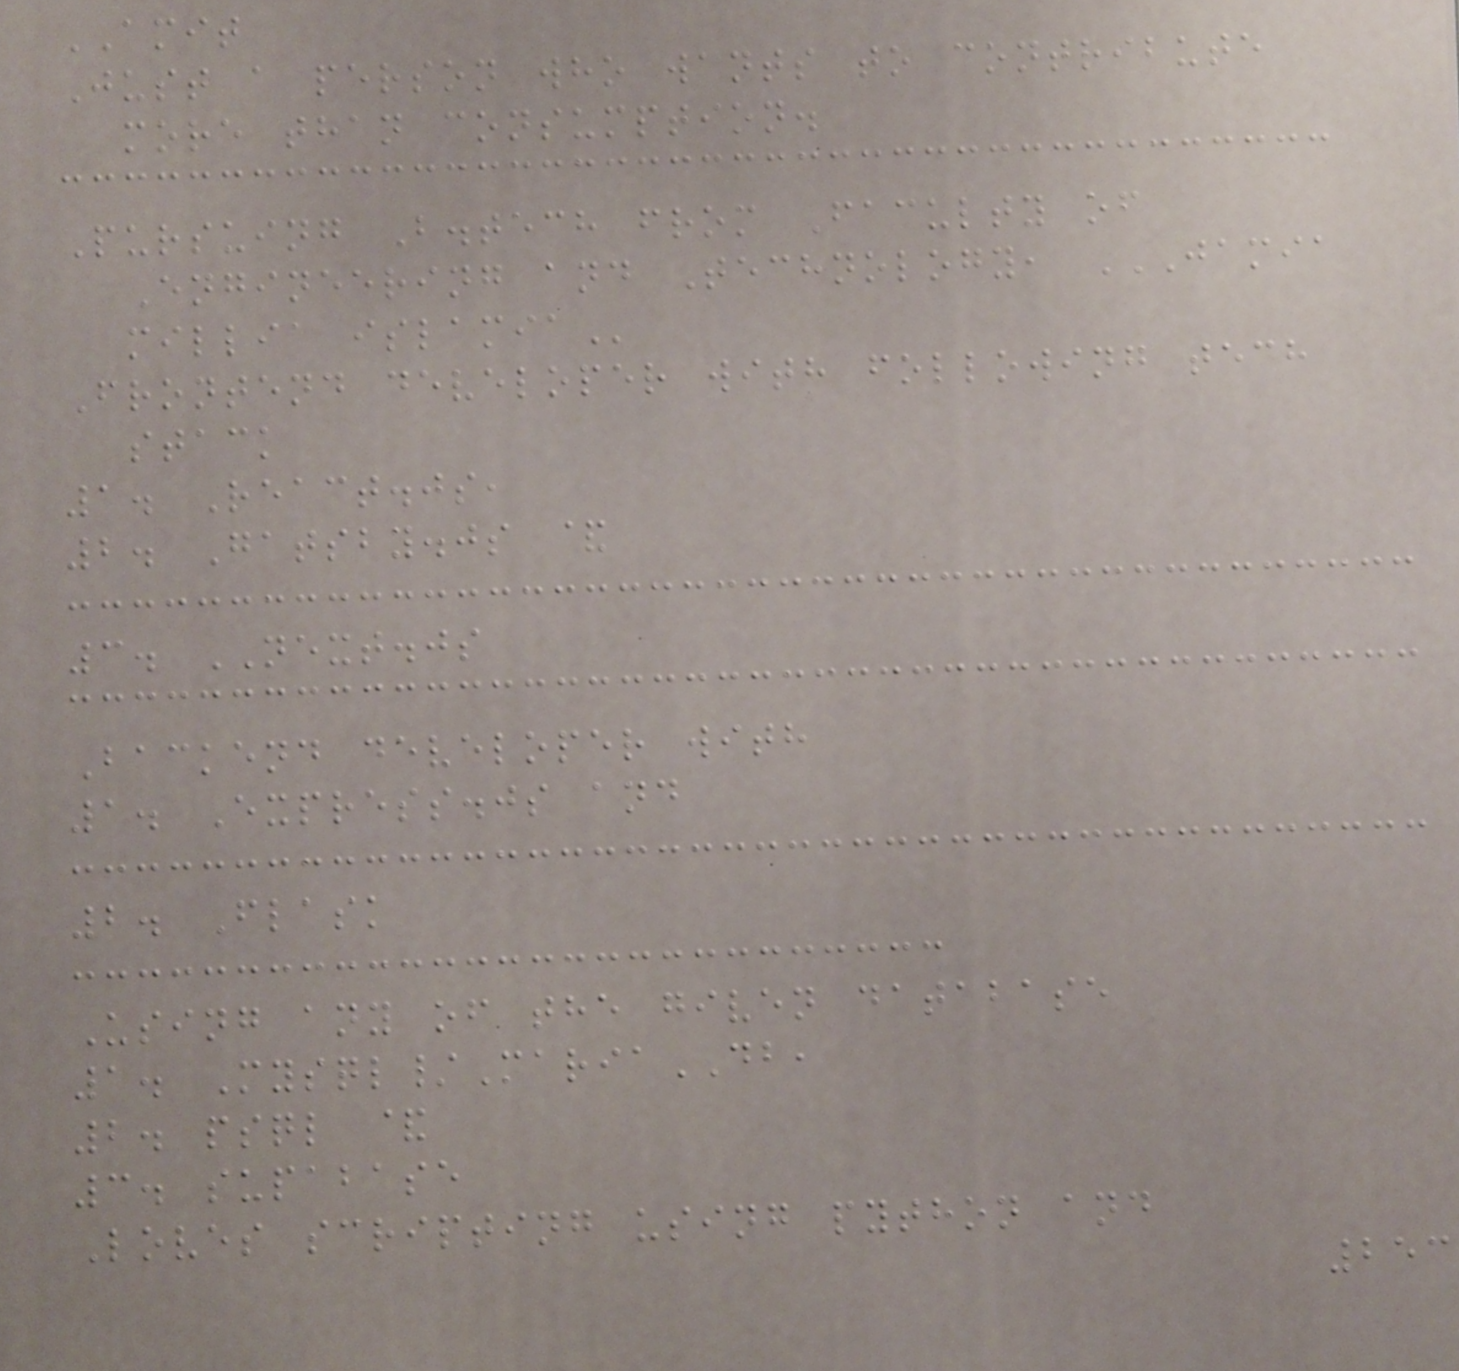AMIT
Just a person who wants to contribute
more than consumption.
Pursuing B.tech from Faculty of
Engineering and Technology, JAMIA
MILLIA ISLAMIA
Frontend developer with following tech
stack
1. React.js,
2. Gatsby.js &
3. NEXT.js
Backend developer with
1. Express.js and
2. Flask
Using any of the given database
1. Mysql/MariaDB,
2. psql &
3. supabase
Loves scripting using python and
253
